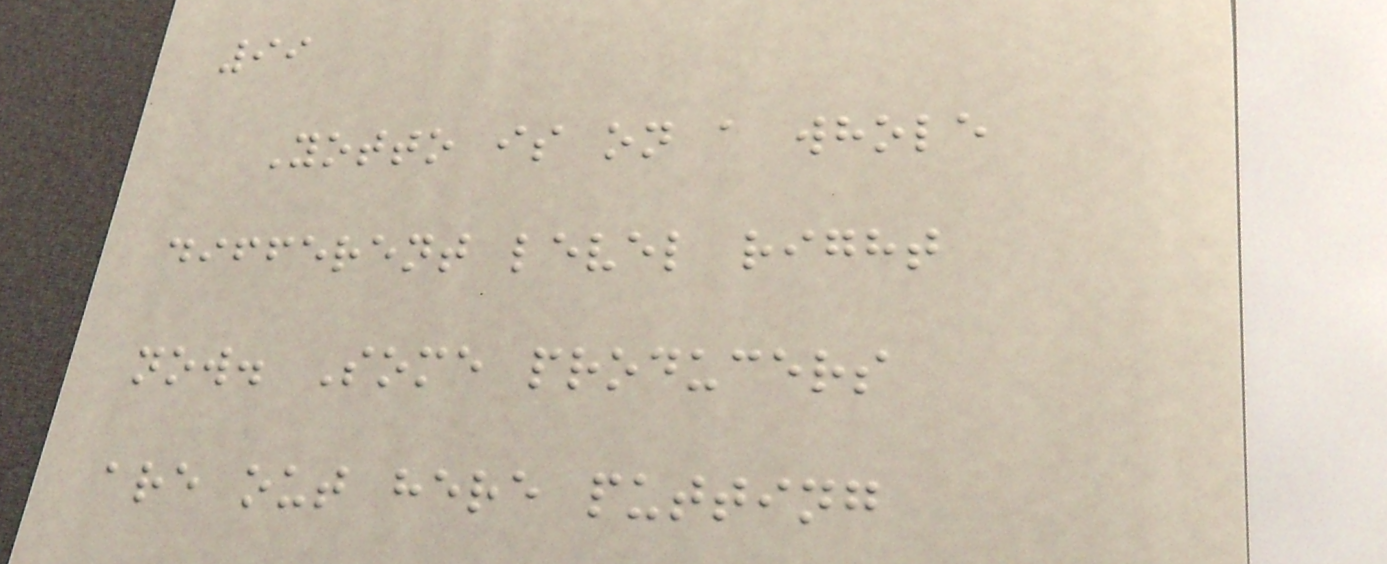99
Yotto is on a whole
different level right
now. Some producers
are out here putting
